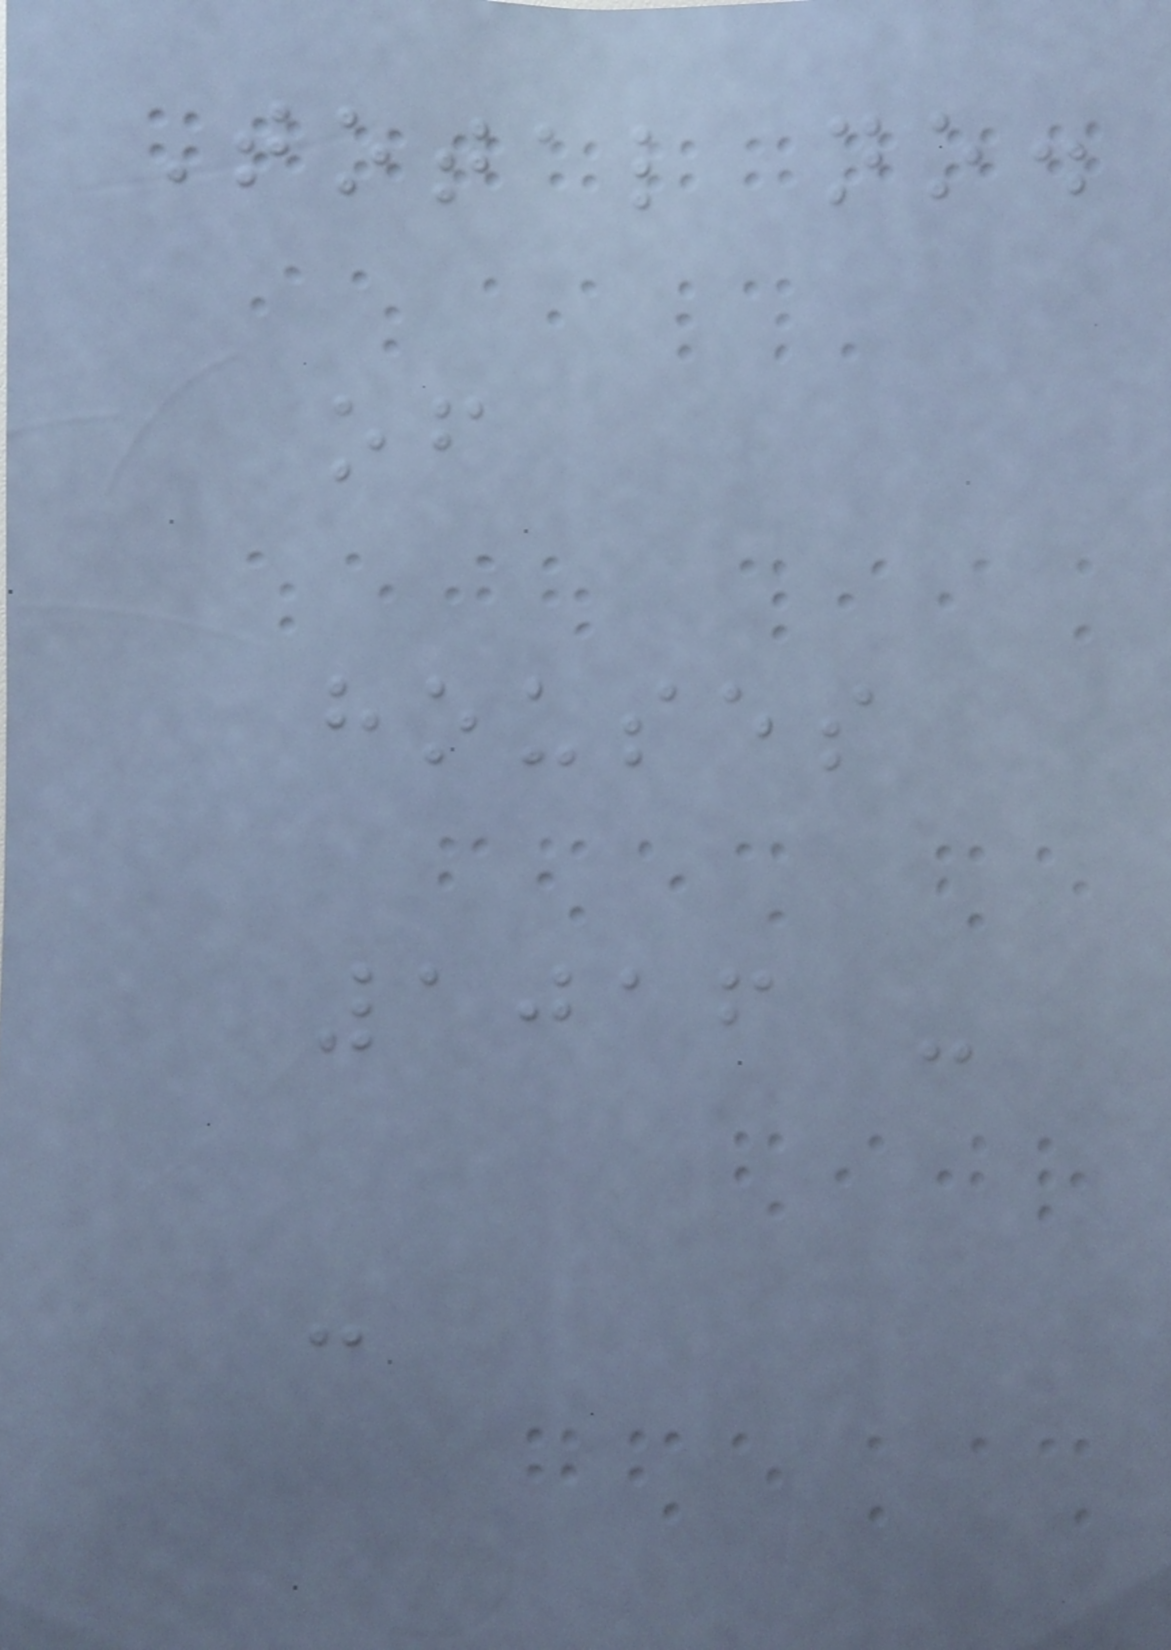Total no.
of
houses
1016 -
-
